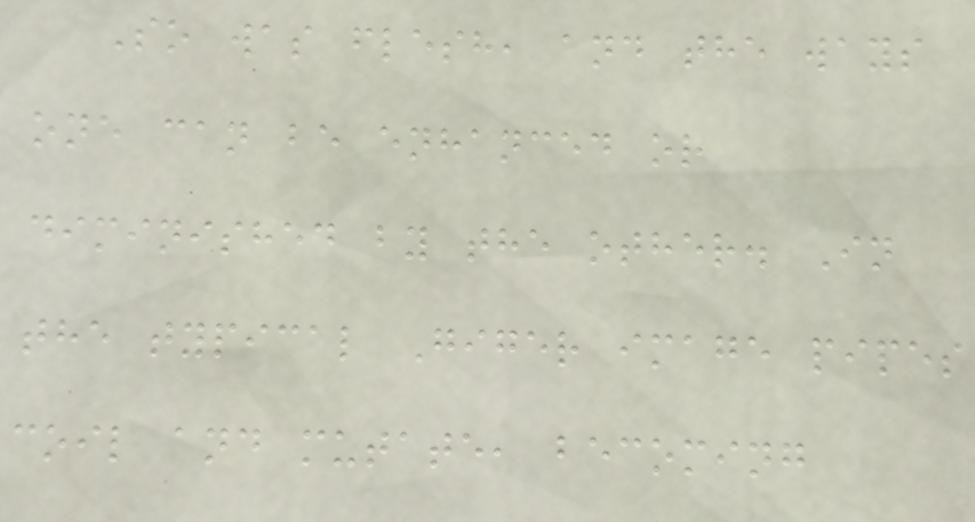So was flesh, and the ways
one can be enhanced or
diminished by the other. In
the typical Giger image pipes
coil and mutate, becoming
